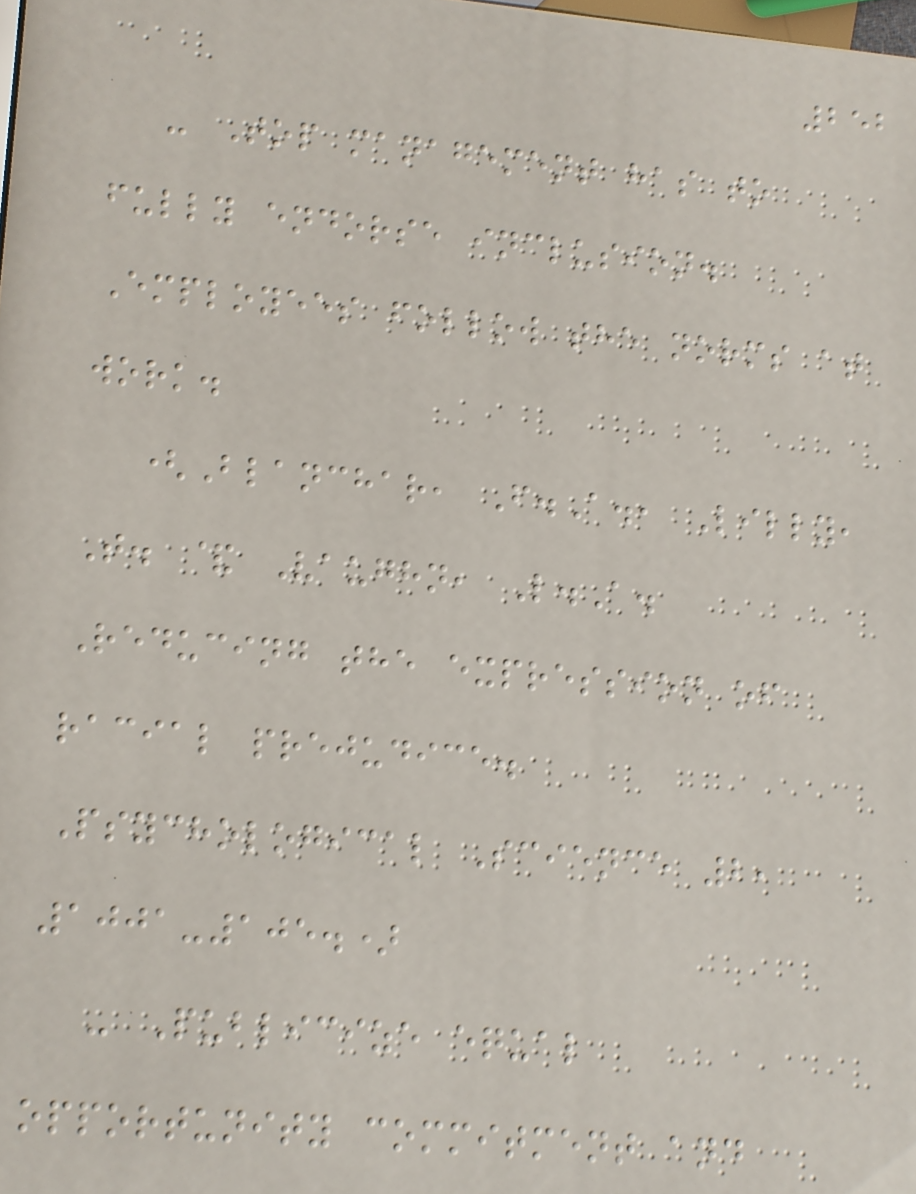252
- Top management has to
fully endorse inclusion.
Employees follow the norms at
work.
(Blanchar, F.A., Lilly,
T. & Vaughn, L.A.
Reducing the expression of
racial prejudice.
Psychological Science 2,
1001-105.)
- Publicize equal
opportunity commitment and
